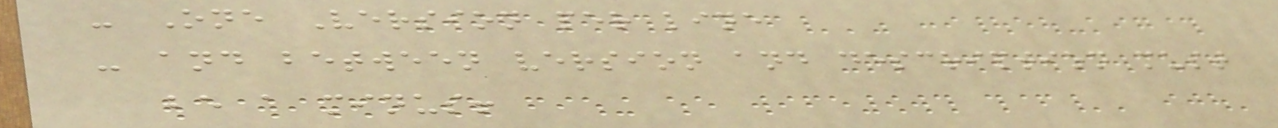- One Version per line
- and between version and description must
be a minus!
